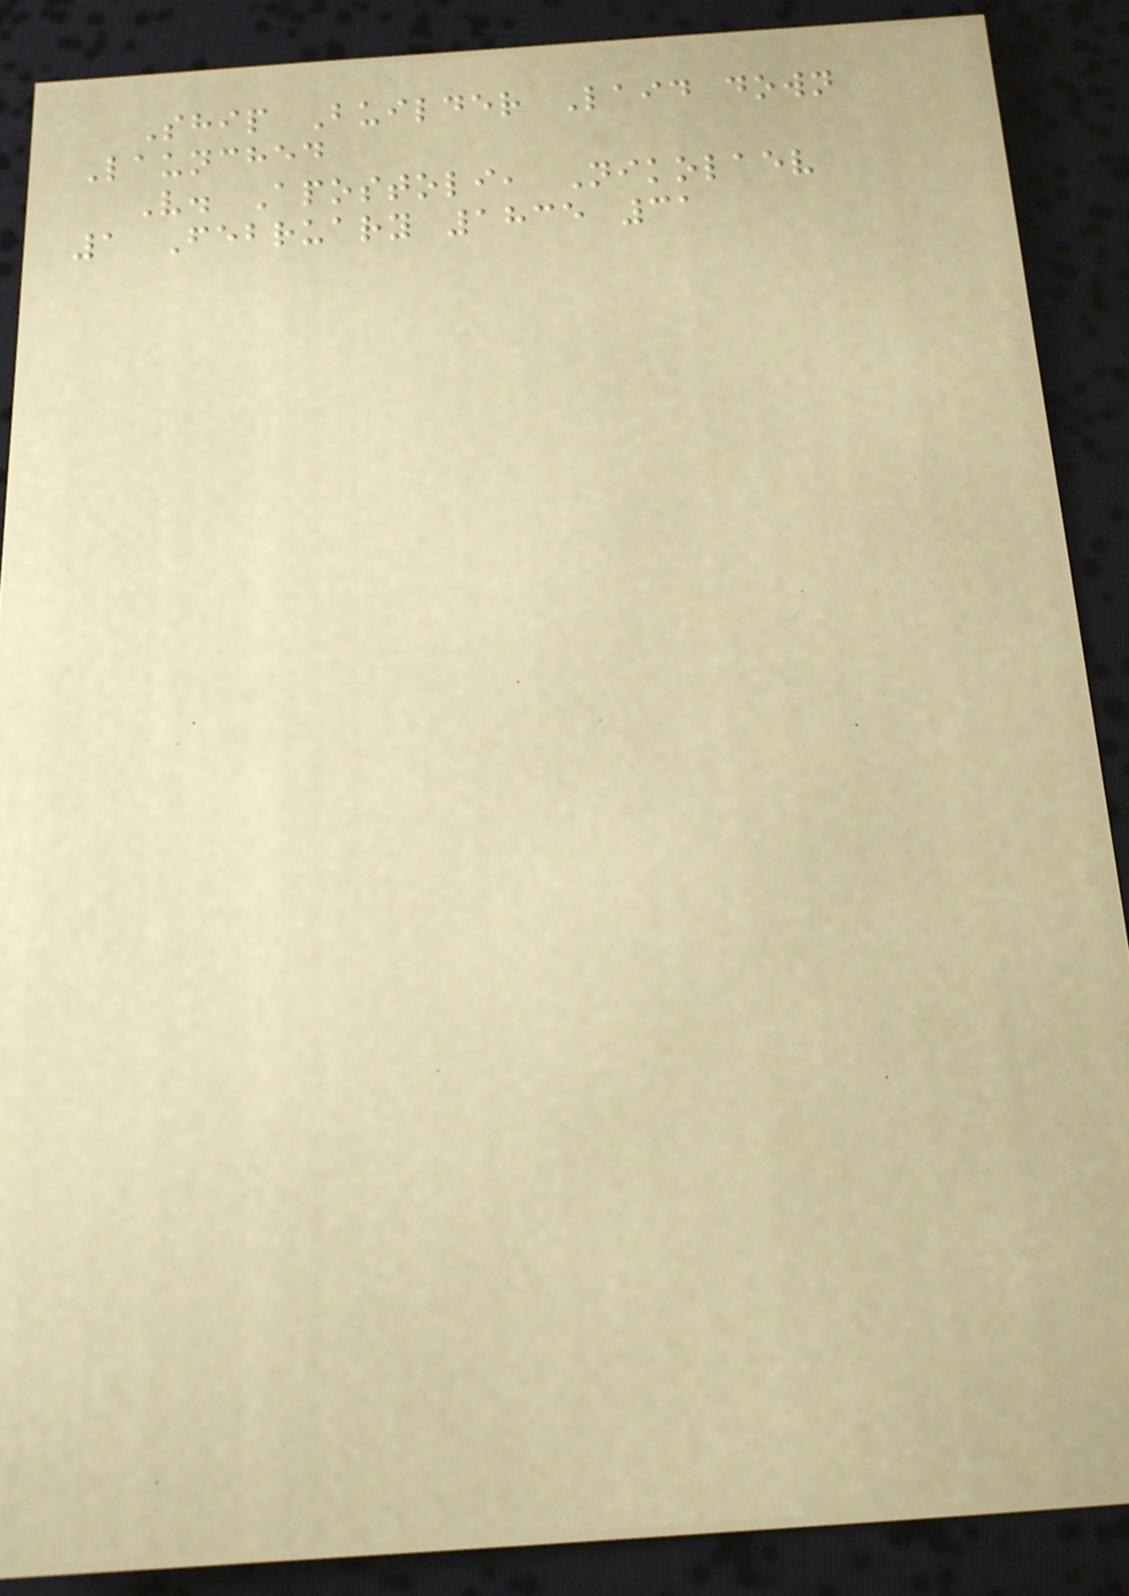Ship Builder Laid down
Launched
V. Apostoli, Nikolaev
1 February 1835 31
